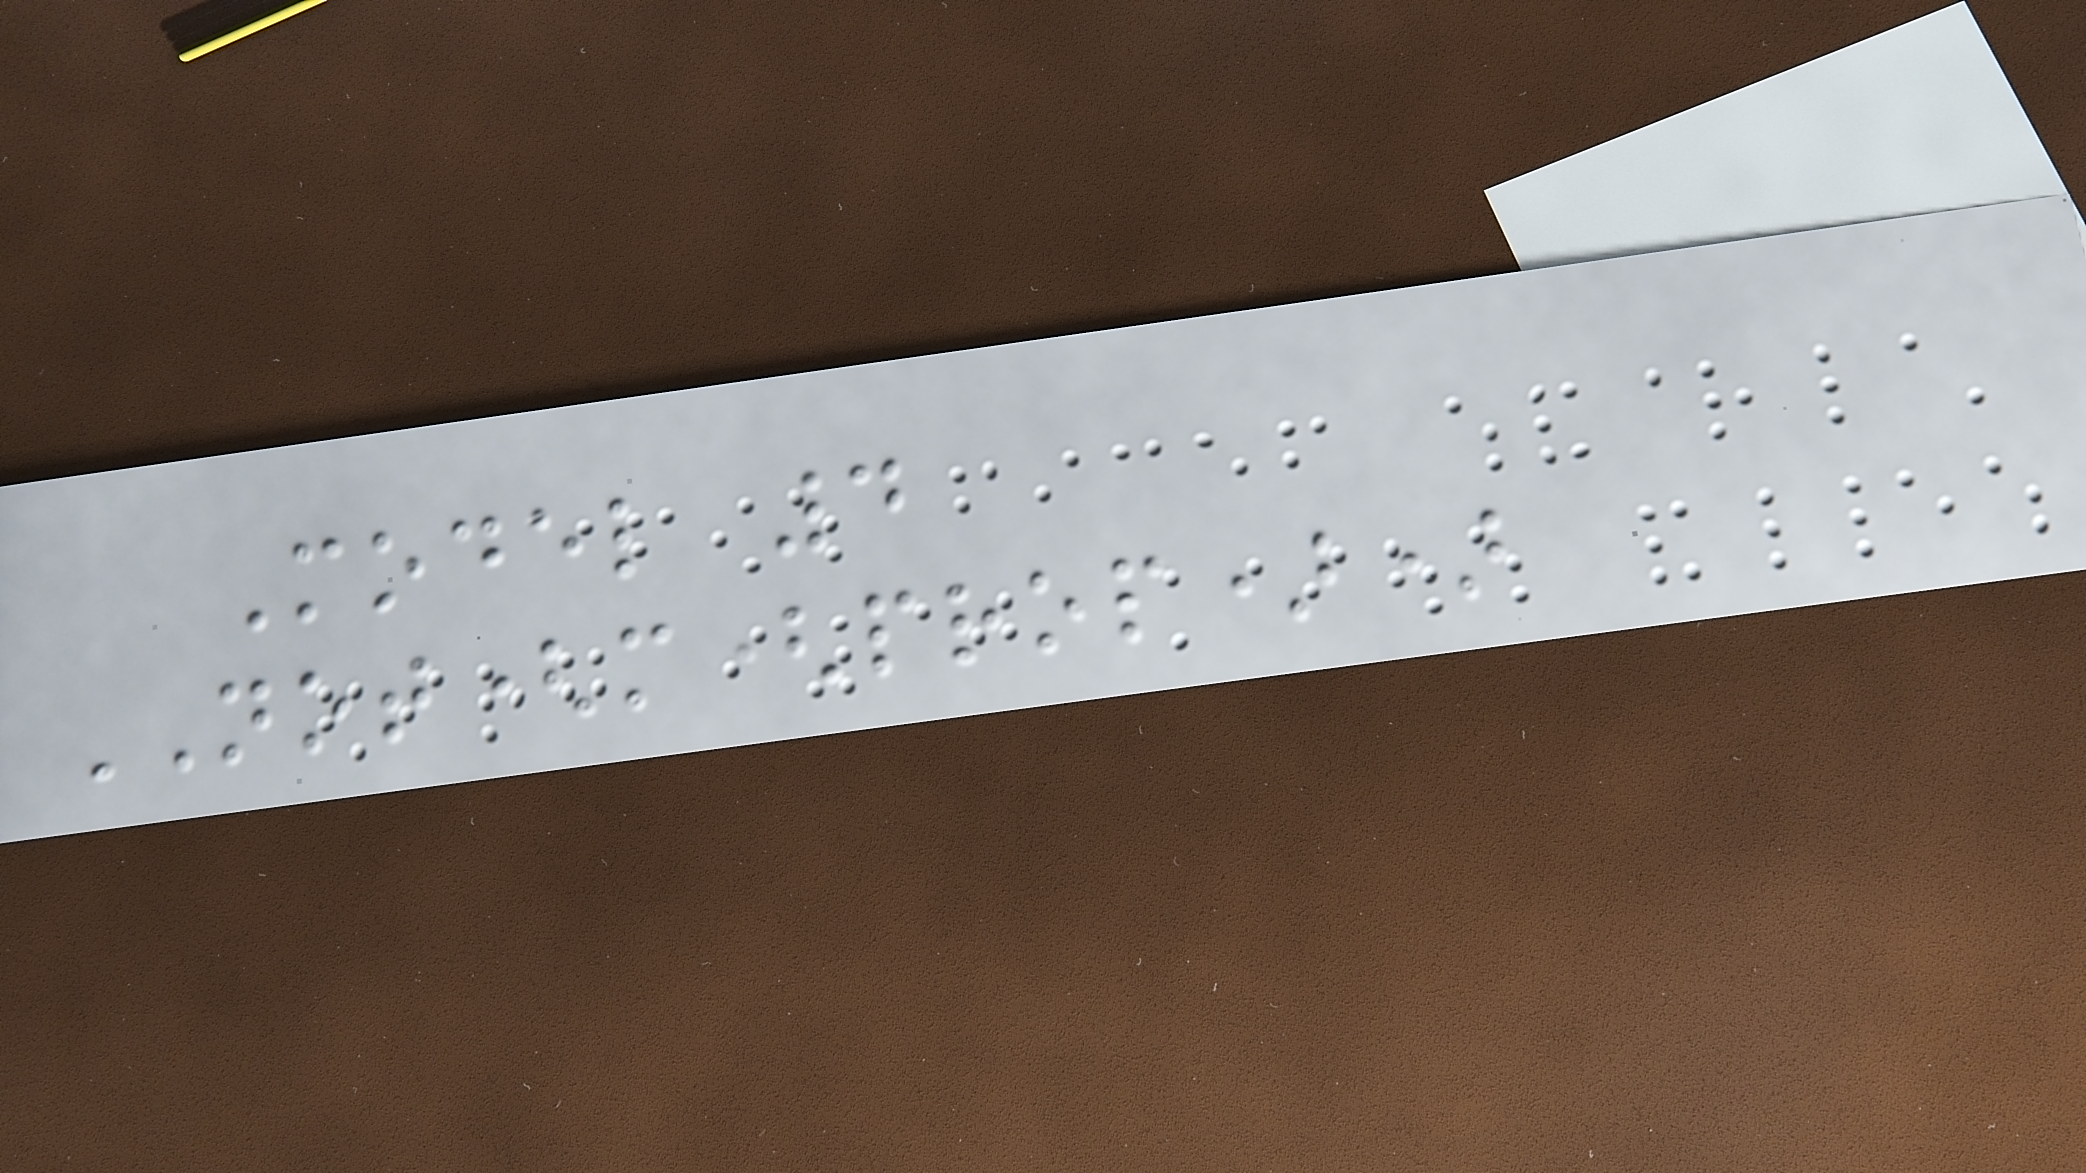Model 4
NOT(m(prop))
